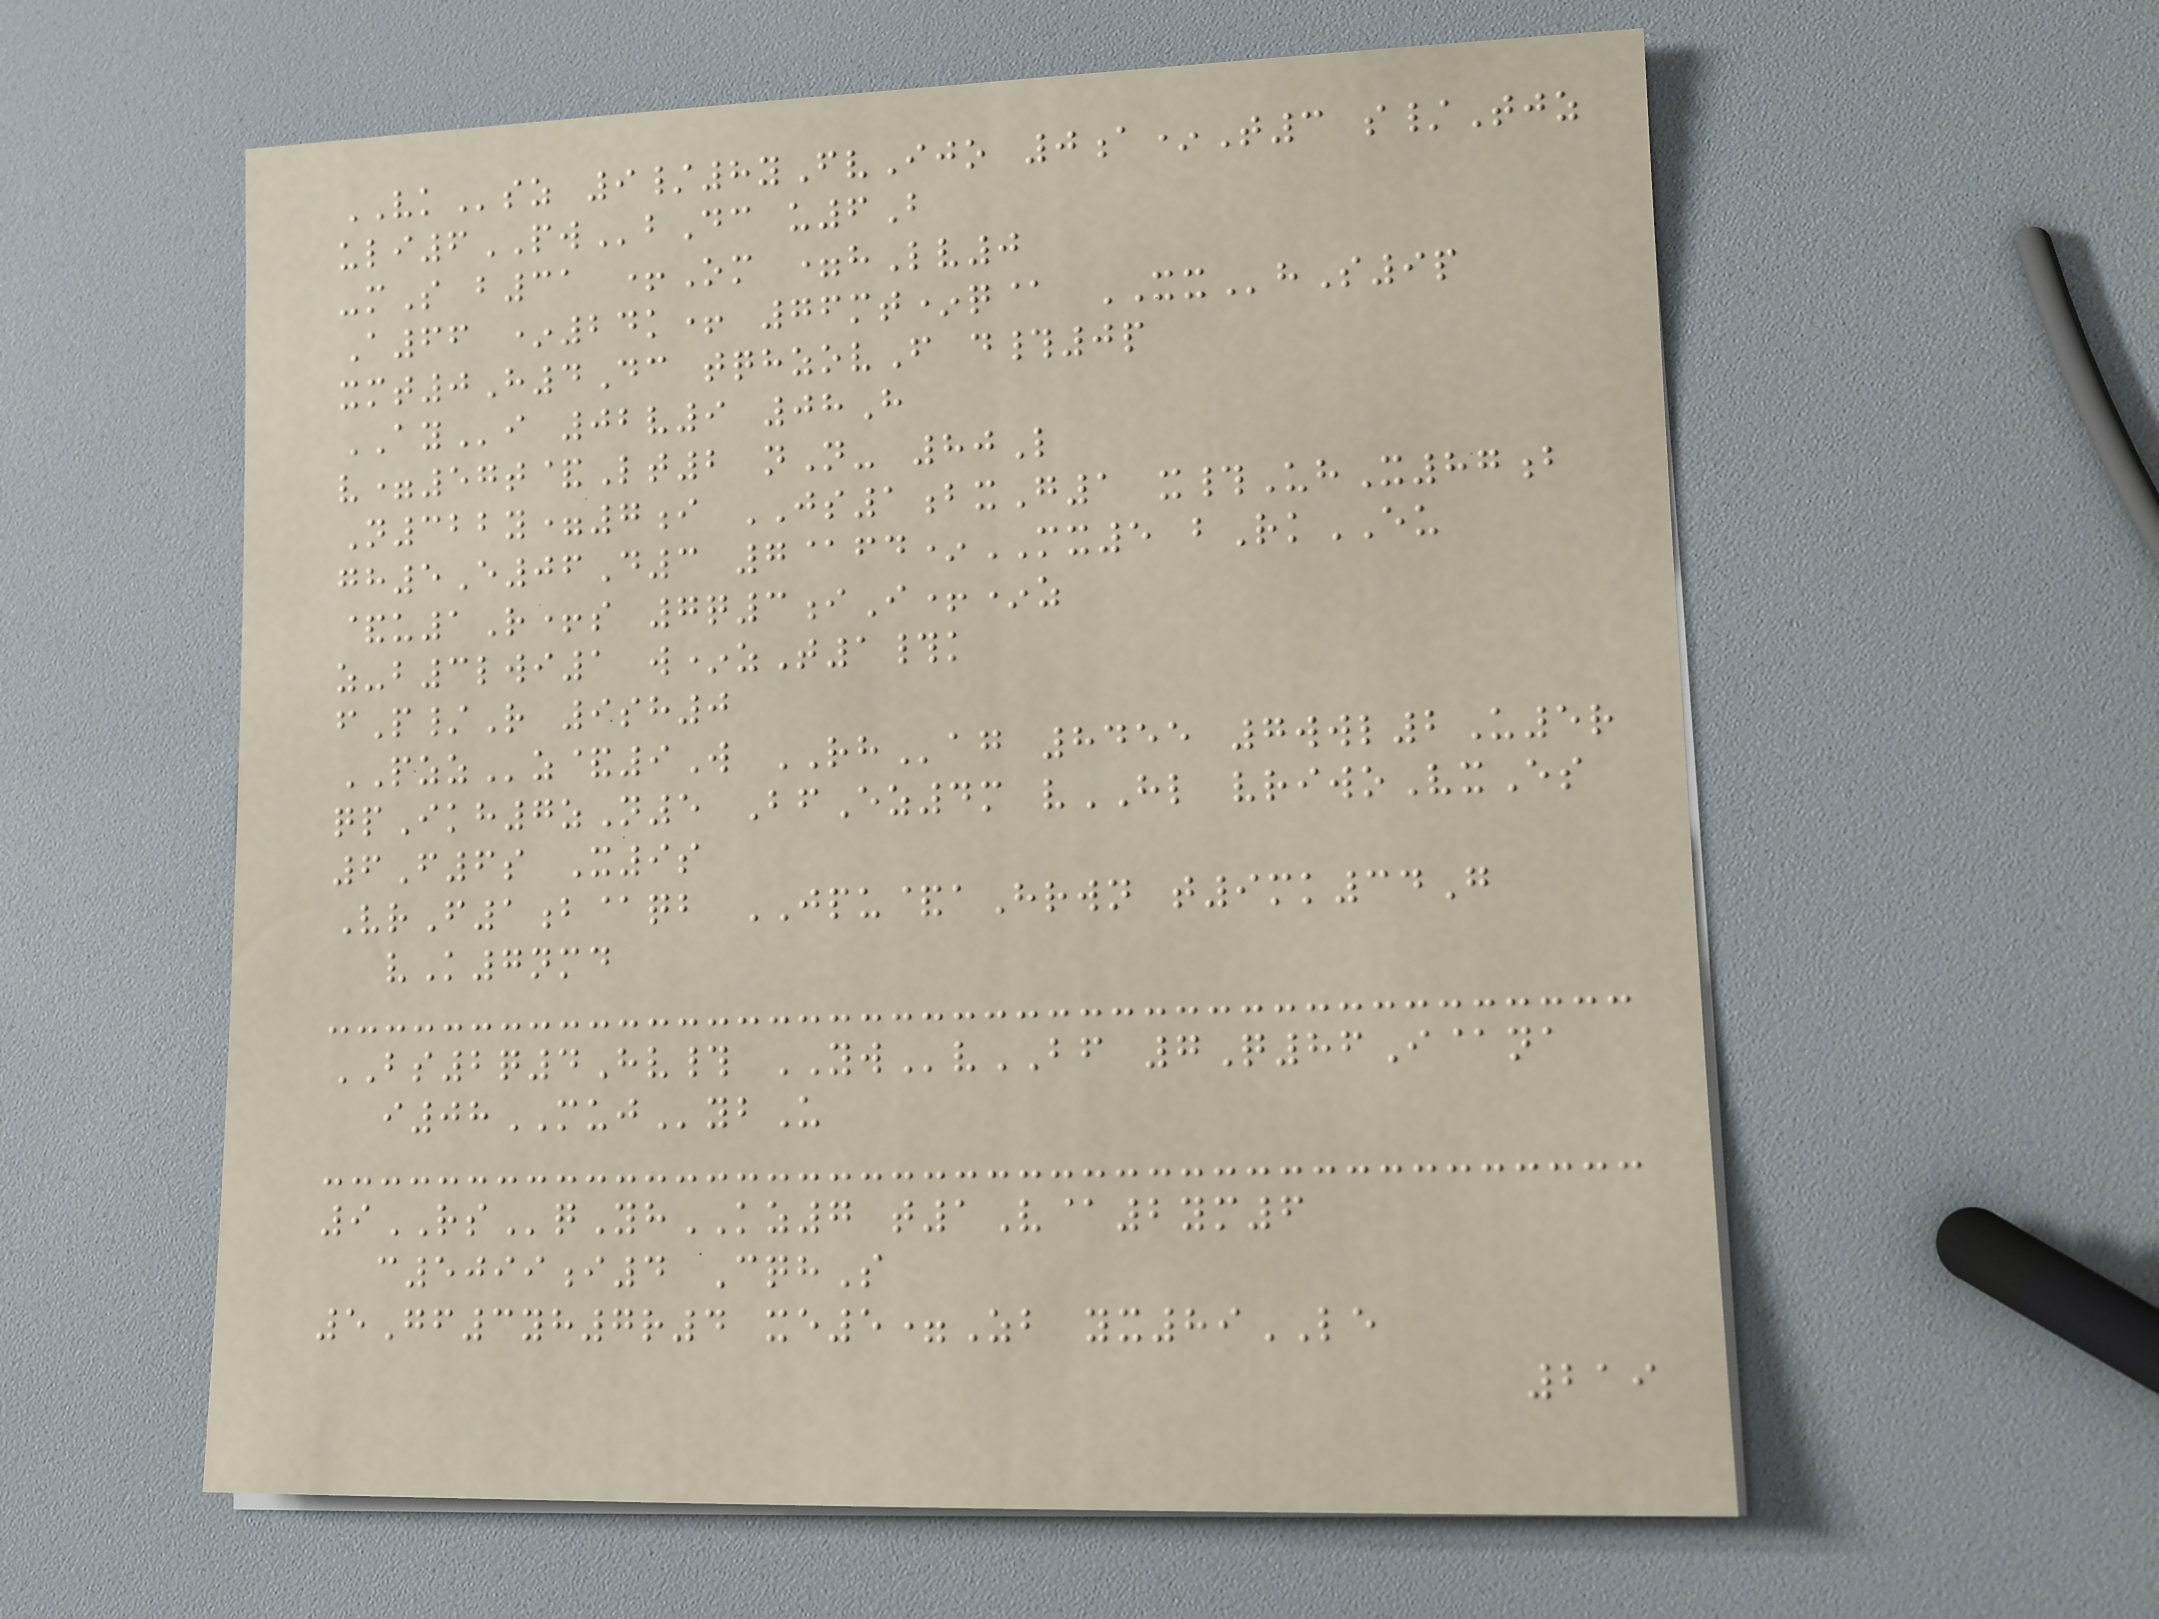VKsz 9/8yFvIjo 0a*T3 s/Tjz
uli6PWbDc u6B
-mS b31 +Om =hLv0
A66 *24k+ 76mt*q@ XXhS9p
xmt0H4Dc tqhzovF d#0p
AYi 02v9 08H
v=57t&Lt2 nN- 80L
N322y=7i JS1bxG1 x#UhX87b
gh5E06D3 7@fd*MX5 bRkEU
&u1R+s 7q3iI+*z
z-b3lwi1 w*zT1#k
fP/R 9sh0
PZZz&9W RHag 8455 7wwl2U5r
qpIkh7zN5 BfEz4m vHL vriwoVxEs
6F6s X9s
VrF1b@qb JPU&aHrwn t9mk34G
vK7nmd
BS2q4Hv# YWvBF 7Q86I@na
i08MUJybU
9RSqYhKZ7 t1V@2ym6
c5099i4 CqhS
5Gf3yh7r4 xe5=Zb yx89LE
219
